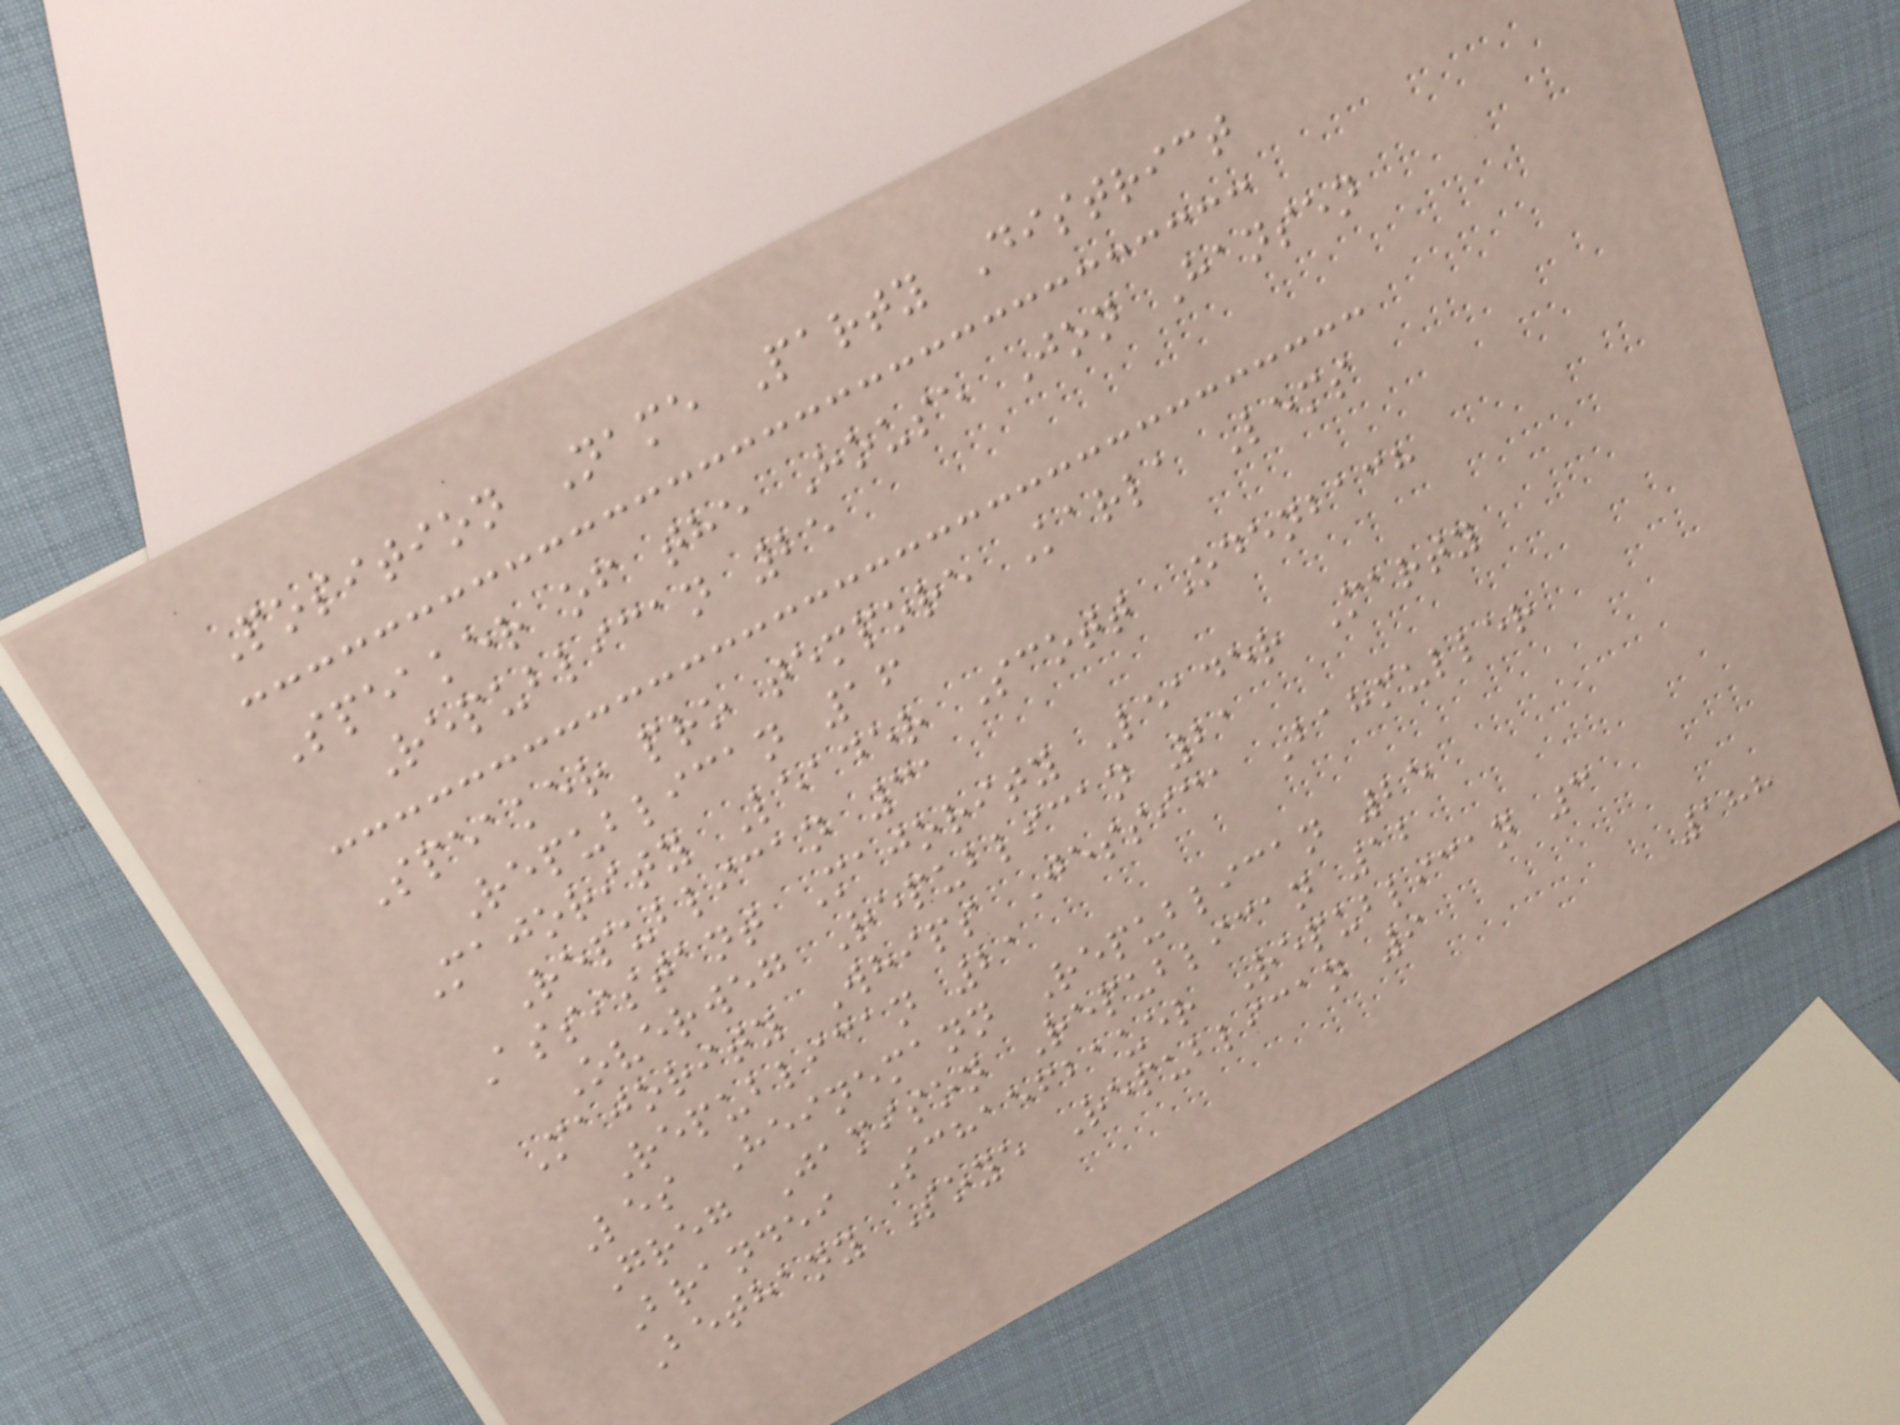Position Name Party District
Speaker of the House Jon Hansen
Republican 25
Speaker pro tempore Karla Lems
Republican 16
Majority Leader Scott Odenbach
Republican 31
Assistant Majority Leader Marty
Overweg Republican 21
Majority Whips Jessica Bahmuller
Republican 21
Les Heinemann Republican 25
Greg Jamison Republican 12
Brandei Schaefbauer Republican 3
Bethany Soye Republican 9
188
